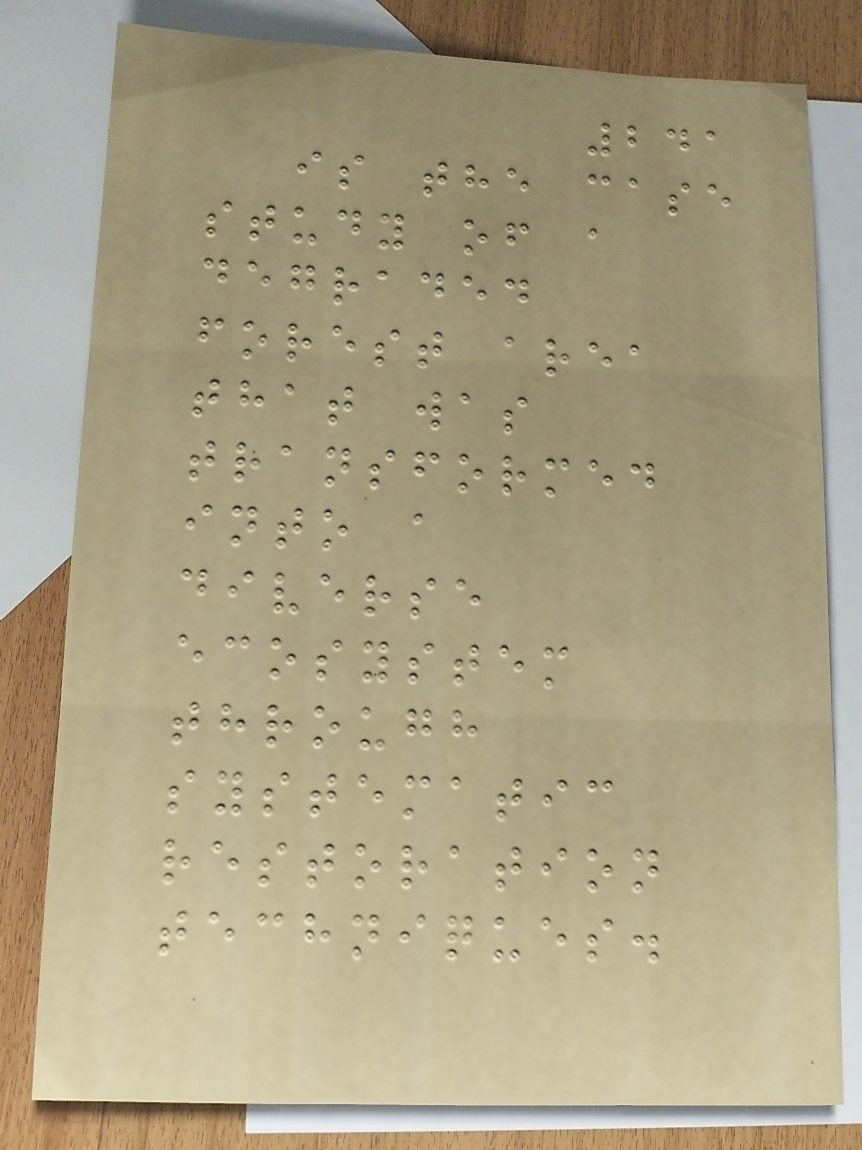241
is the case
study of a
degraded
forest area
that was
transformed
into a
diverse
ecosystem
through
systematic
restoration
techniques.
